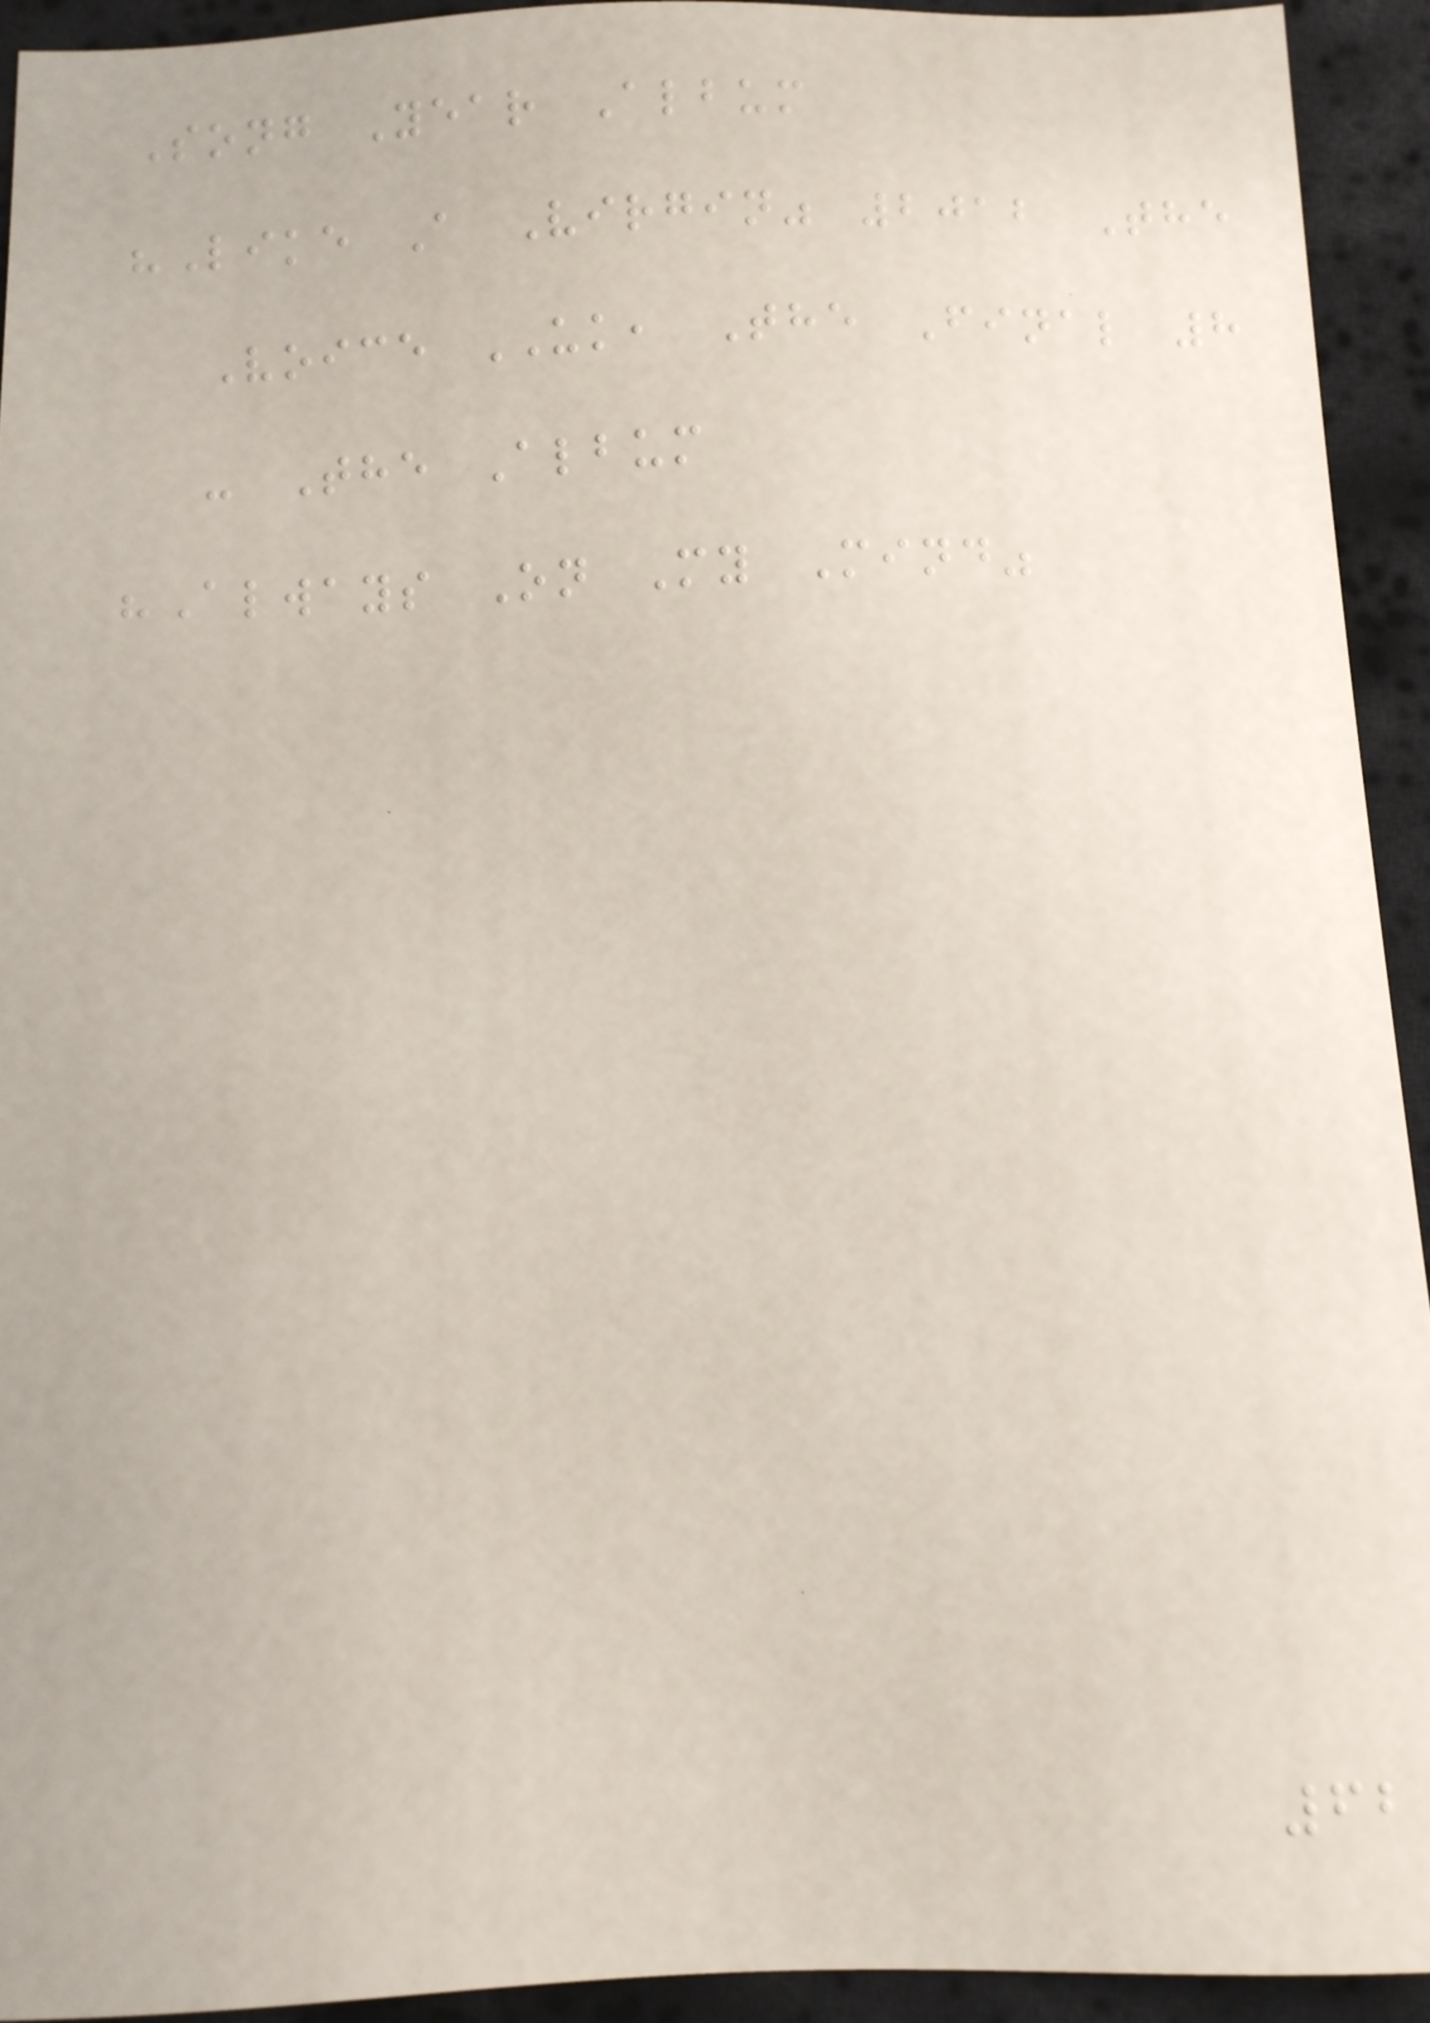Song Year Album
"Like A Virgin" 2012 The
Voice UK, The Final 8
- The Album
"Always On My Mind"
62
